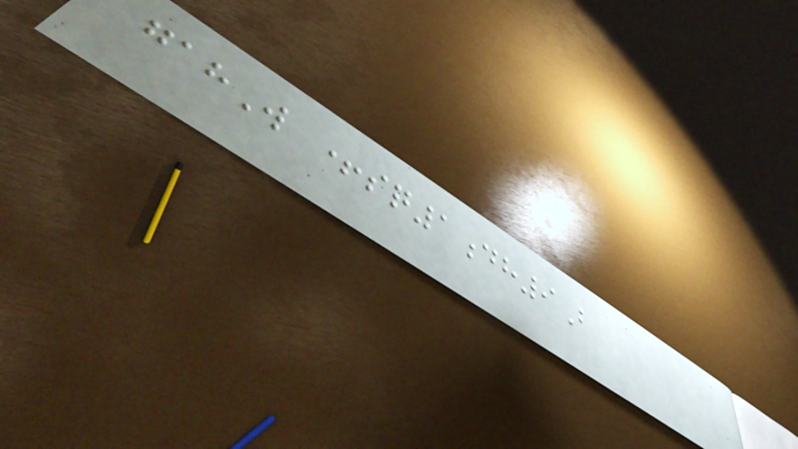gahW +sq1dh9B
